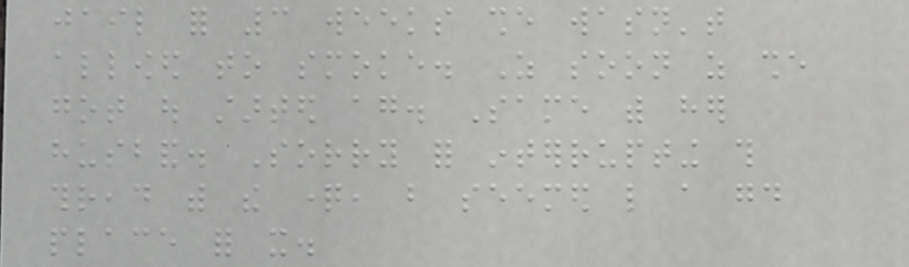jail for 3 weeks she wasn't
allowed to smoke. As soon as she
got out started again. Same with her
husband. Sorry for interrupting this
thread with the question, but seemed like a good
place for it.
